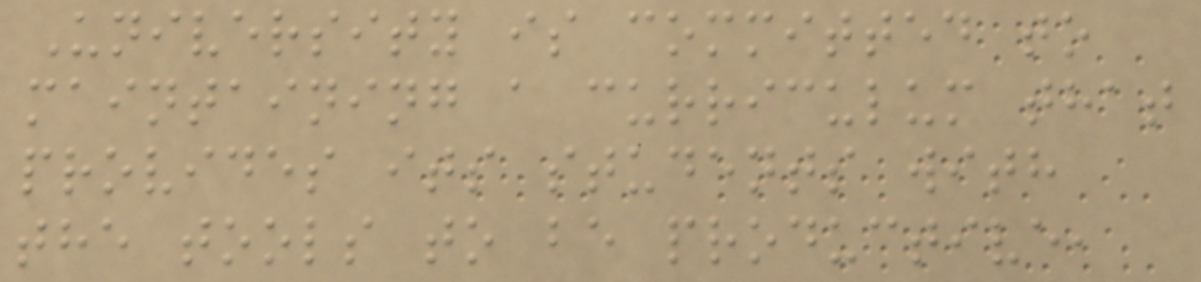University is committed to
maintaining a curriculum that
provides its students with
the tools to be productive,
